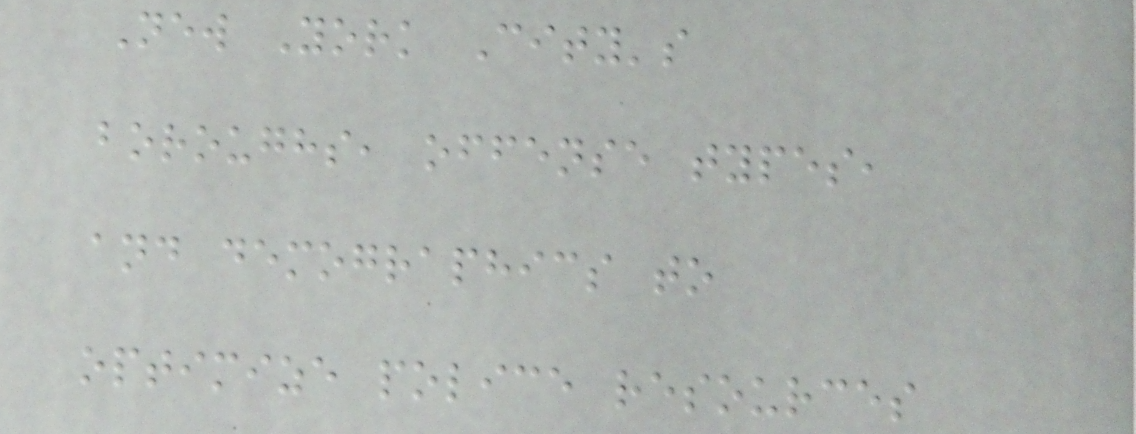New York City's
boroughs, offense types,
and demographics to
optimize police resources
